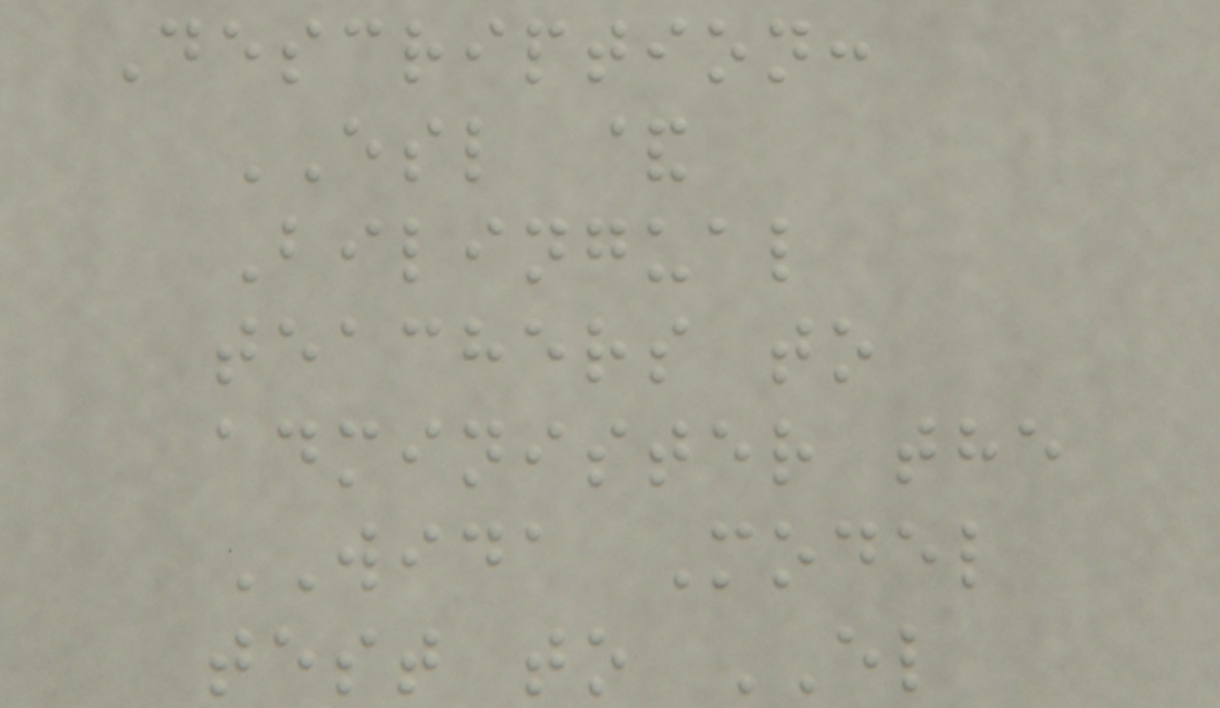Description:
ESL &
Bilingual
teachers to
administer the
WIDA Model
test to EL
